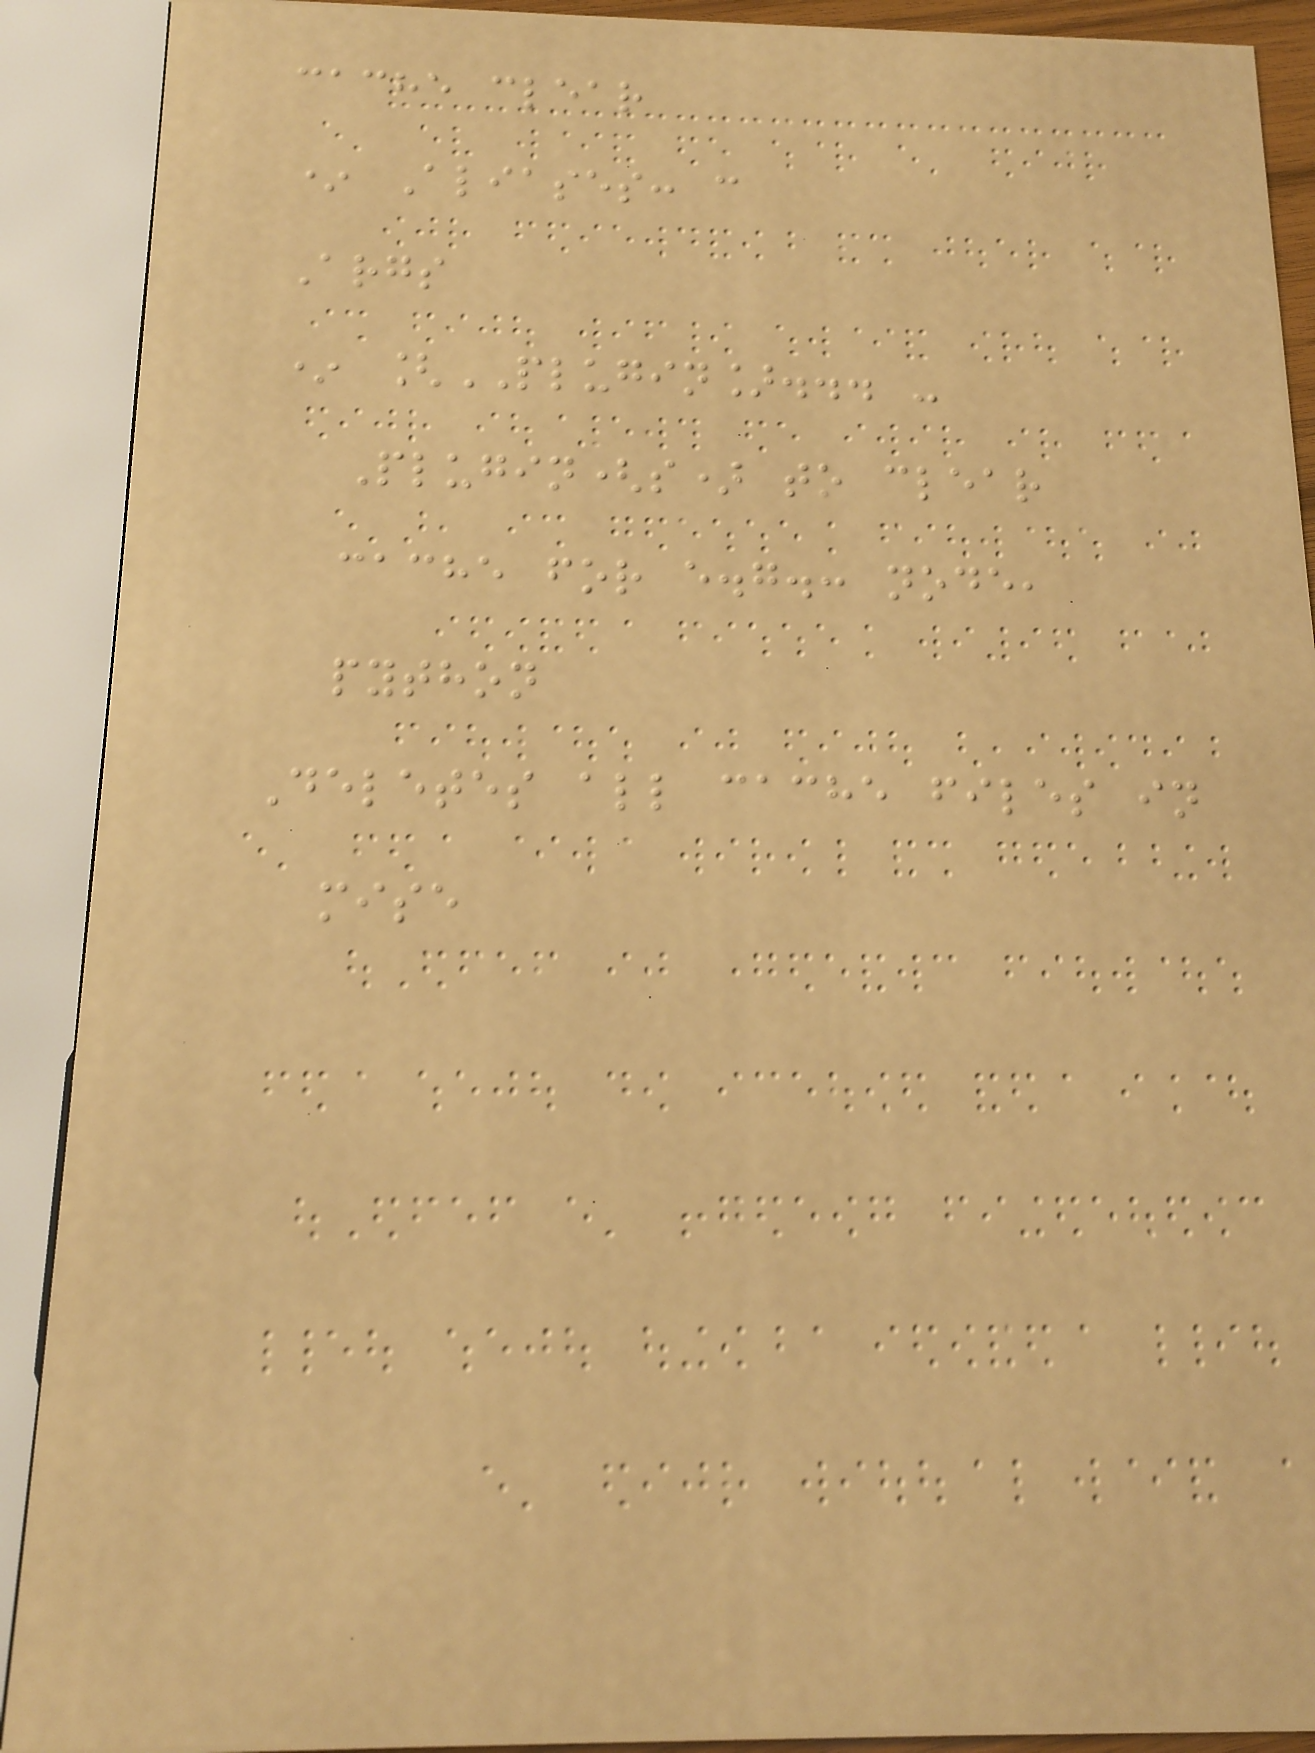cache clear
* Aliases: c
Args
* [PLUGIN]... -
Plugin(s) to clear
cache for e.g.: node,
python
Deletes all cache files in
mise
